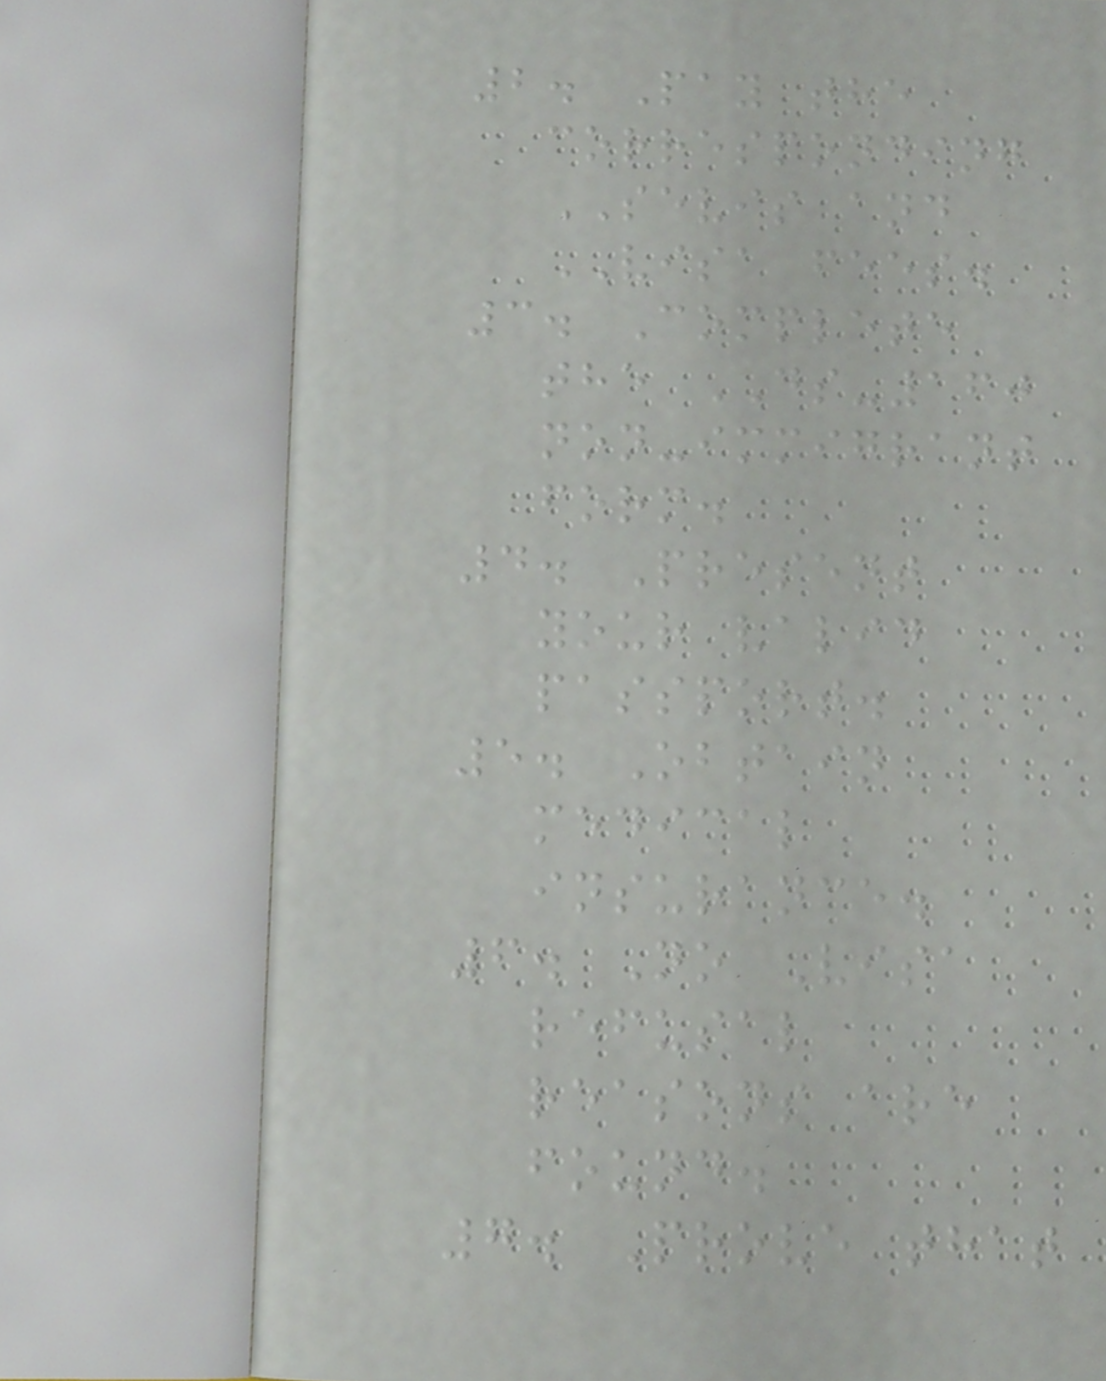2. Pay the
corresponding
SEVIS and
VISA fees.
3. Complete
the DS-160
non-immigrant
form.
4. Present
your valid
passport.
5. Obtain
medical
insurance.
6. No Visa
refusal
reasons are
found.
7. Prove that
